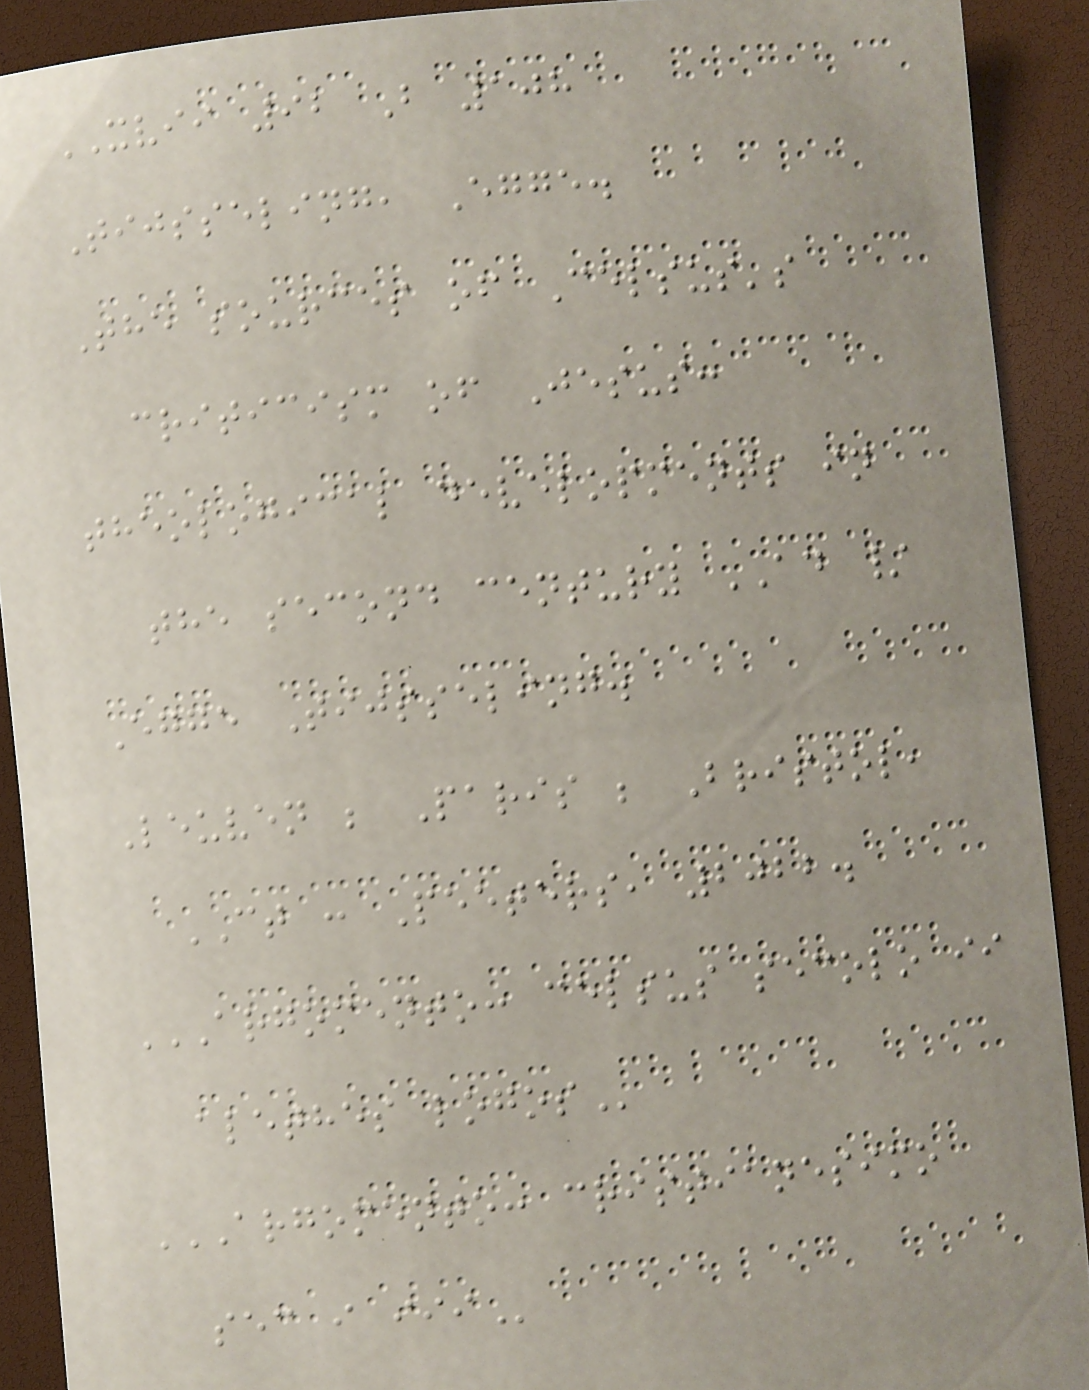XVII 92 B 108
Tijsseling, Egge.
The sources of Celsus's
criticism of Jesus:
theological developments in
the second century AD /
Egge Tijsseling.
Leuven ; Paris ; Bristol,
CT : Peeters, 2022.
ARGOMENTO: CELSUS SECOLO II
ALETHES LOGOS
ARGOMENTO: CRISTIANESIMO
SEC I III
